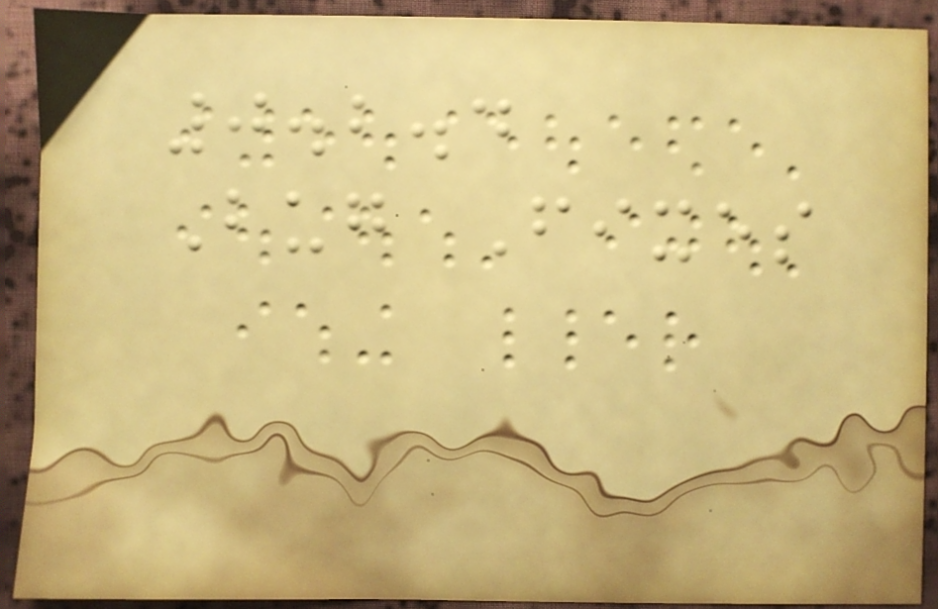0.2.4
Bug Fixes
